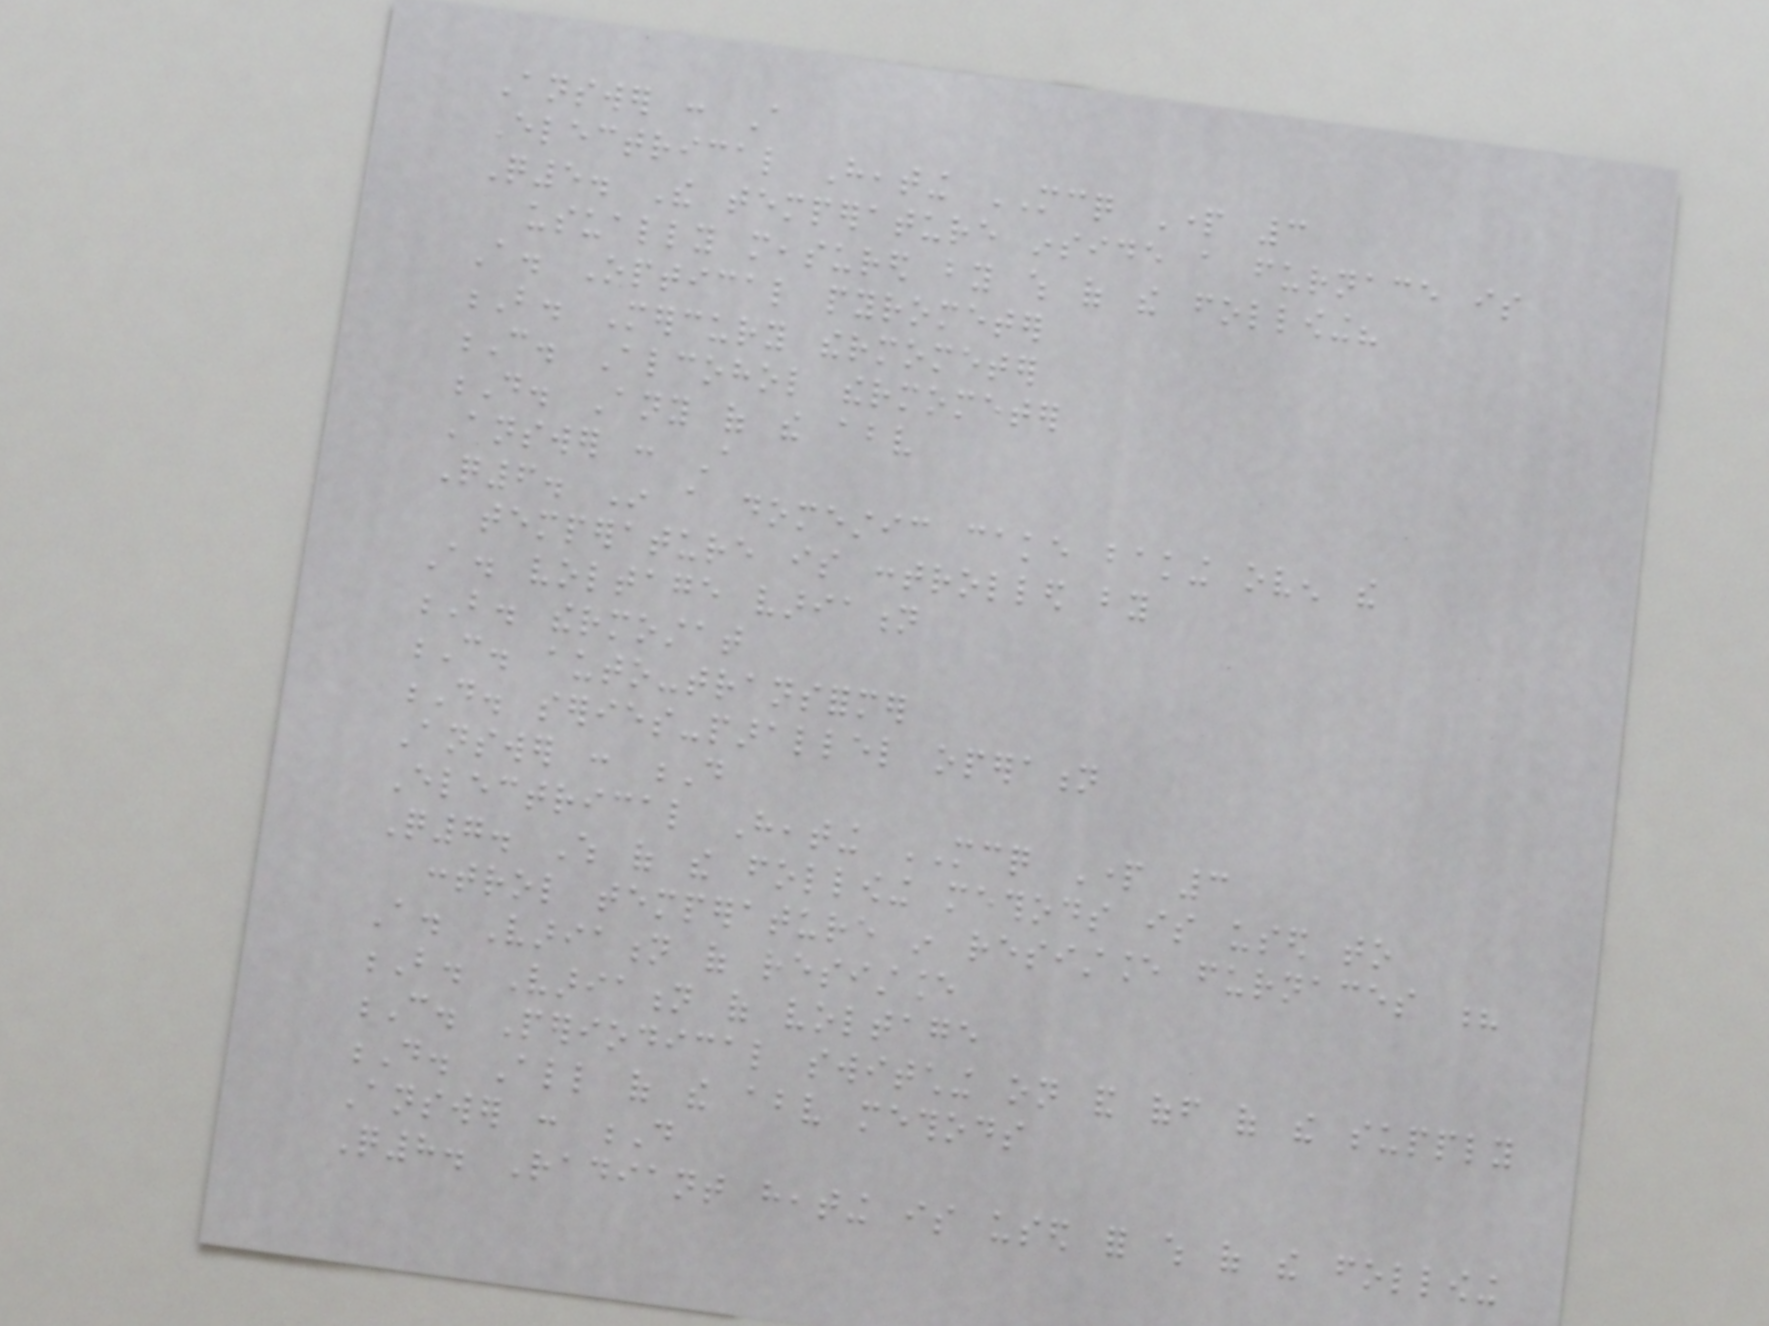Answer : A
Electrical Heating MCQ Part 3
Q5. The temperature inside a furnace is
usually measured by which of the following?
A. Optical pyrometer
B. Mercury thermometer
C. Alcohol thermometer
D. Any of the above
Answer : A
Q6. In a domestic cake baking oven the
temperature is controlled by
A. voltage variation
B. thermostat
C. auto-transformer
D. series-parallel operation
Answer : D
Electrical Heating MCQ Part 3
Q7. Which of the following methods is used to
control temperature in resistance furnaces ?
A. Variation of resistance
B. Variation of voltage
C. Periodical switching on and off of the supply
D. All of the above methods
Answer : D
Q8. Radiant heating is used for which of the following
